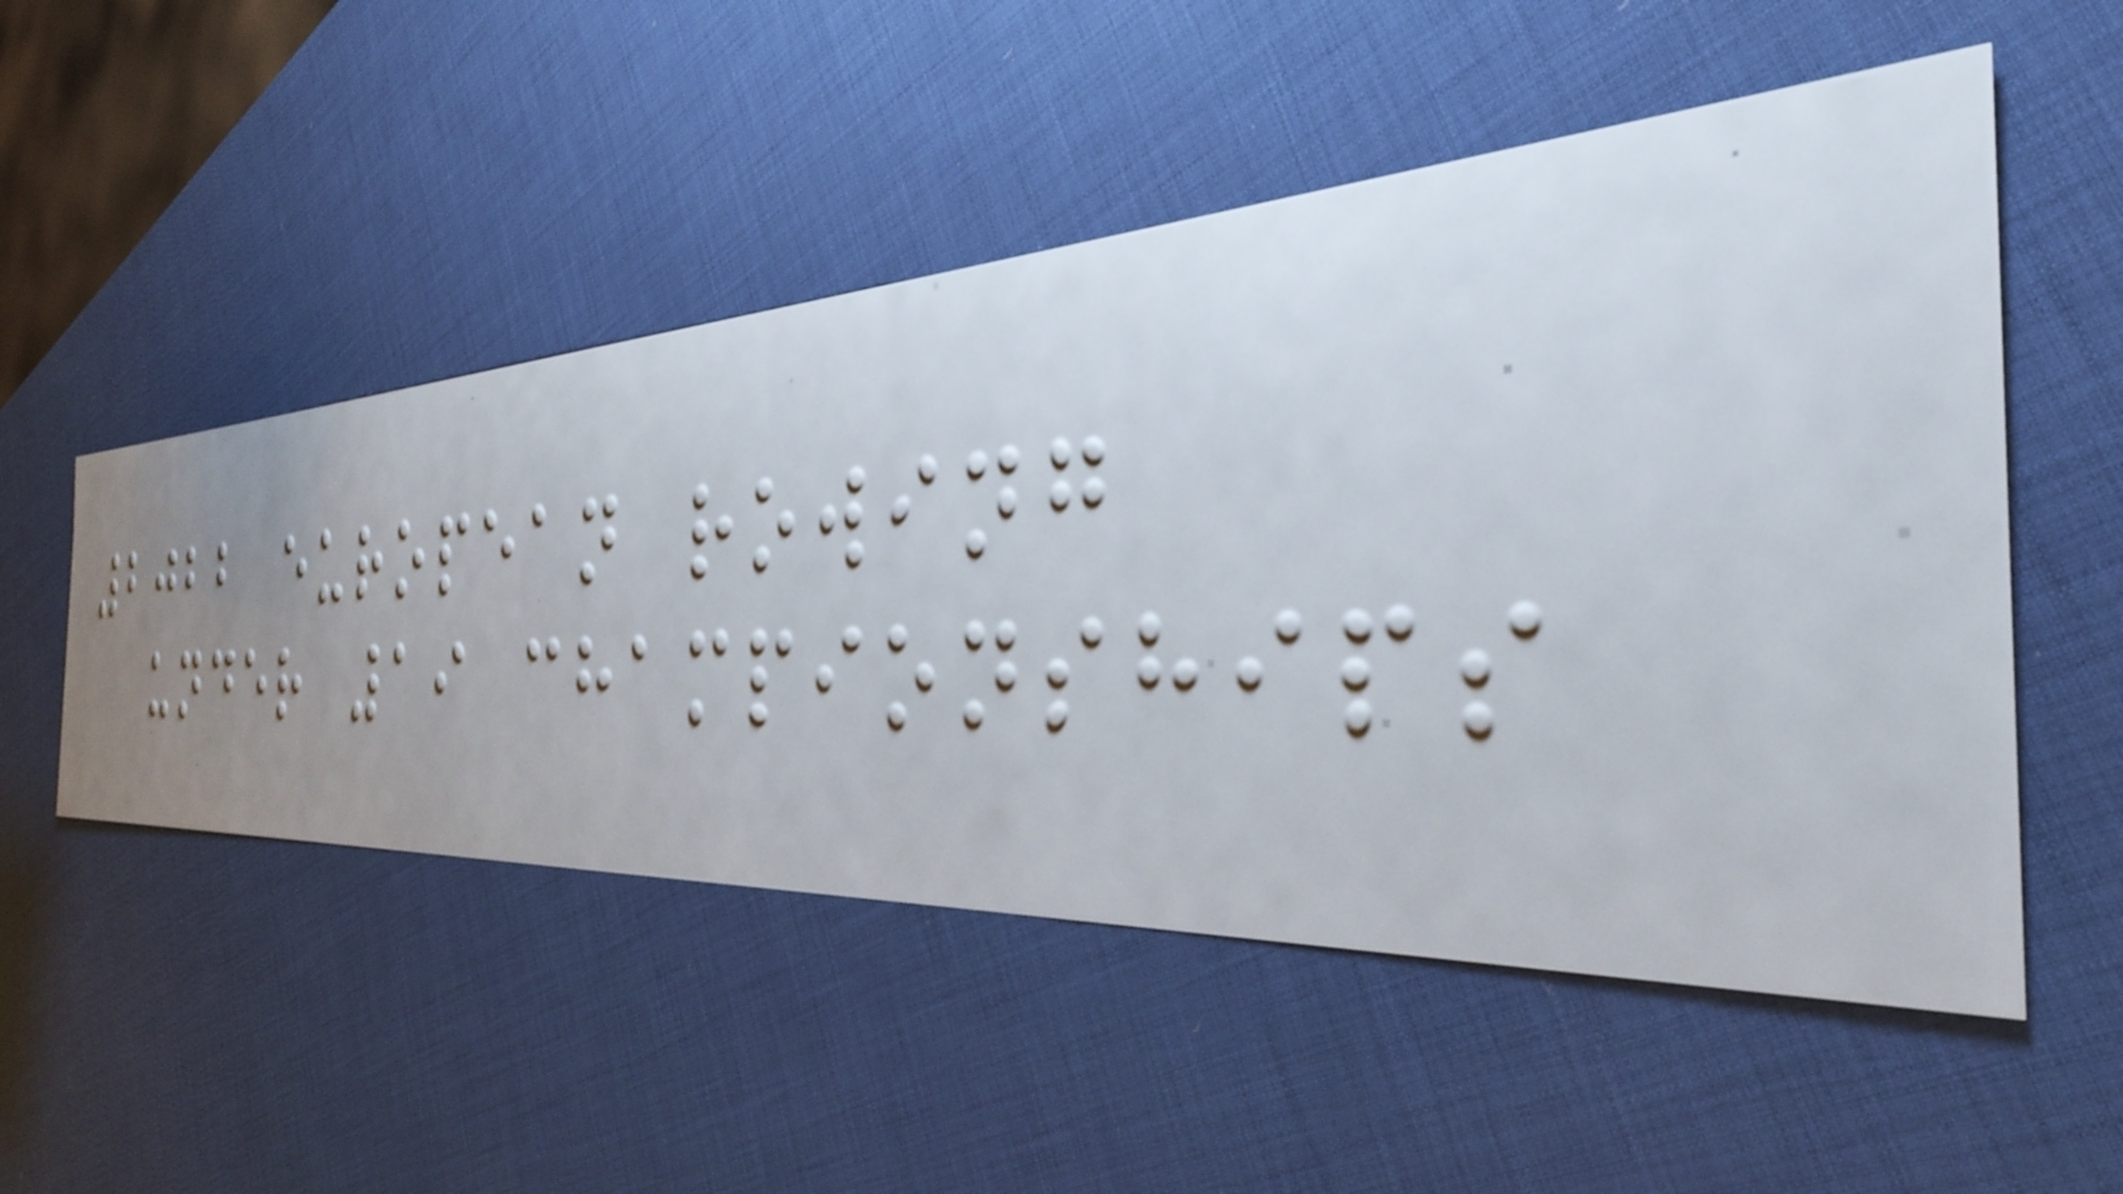2022 european rowing
under 19 championships
